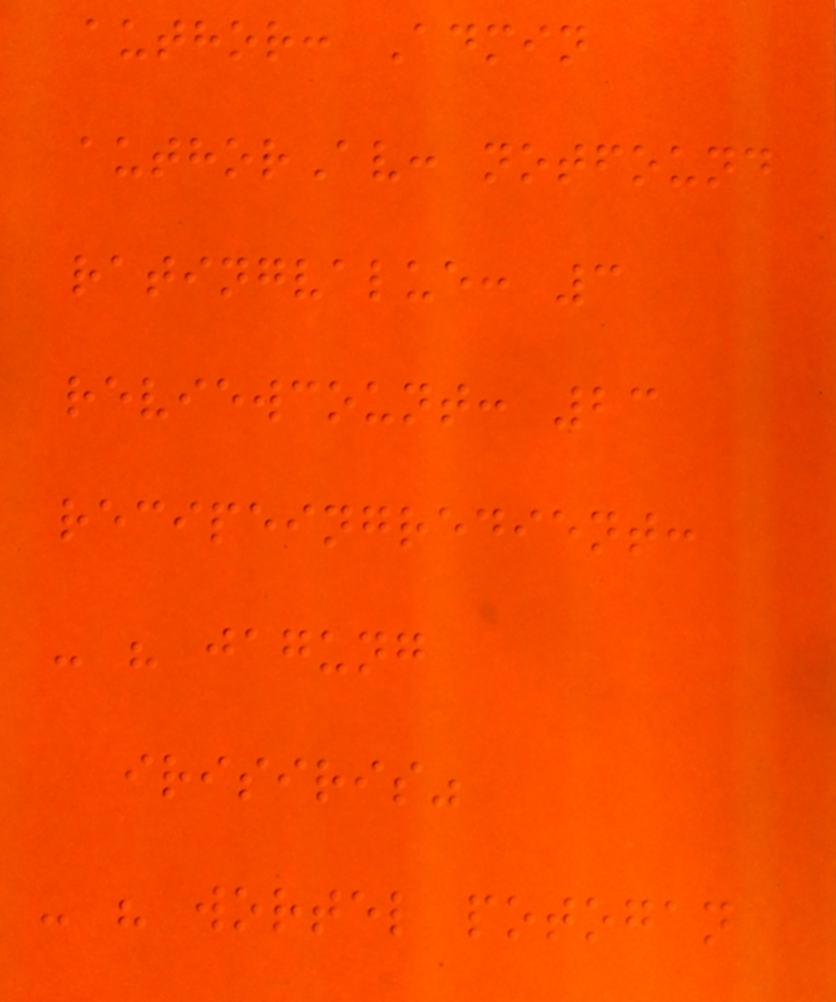author: Admin
authorAv: notfound
ratingvalue: 3
reviewcount: 23
recipeingredient:
- " jagung
irisiris"
- " wortel potogan
